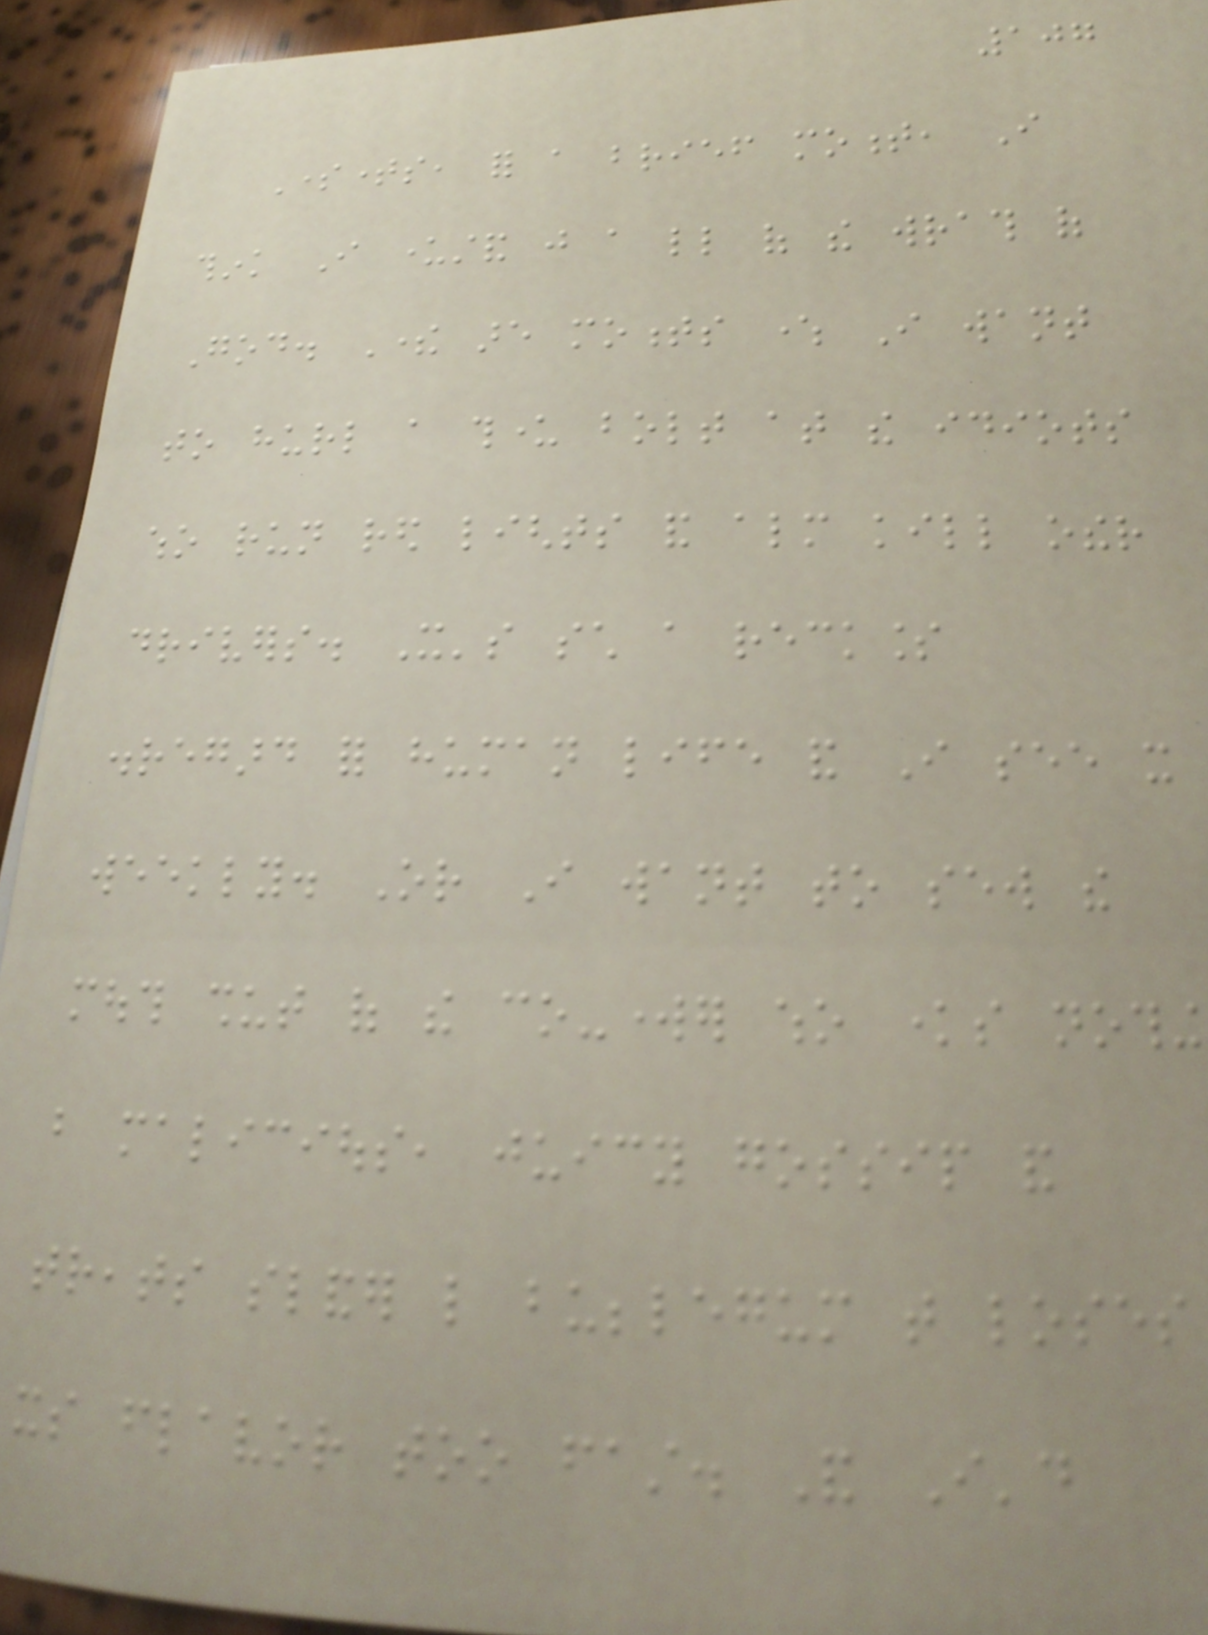107
Sometimes, for a brief moment, I
think I understand just a little of the wrath of
God. There are moments where I want
to hurl a thunder bolt at the idiots
who run red lights and almost kill other
drivers. It's such a reckless
disregard for human life and I see it
weekly. Or I want to sew the
mouth shut of the co-worker who knows nothing
but malicious, juicy gossip and
treats slander like bubblegum that loses
its flavor too fast. And I'd
